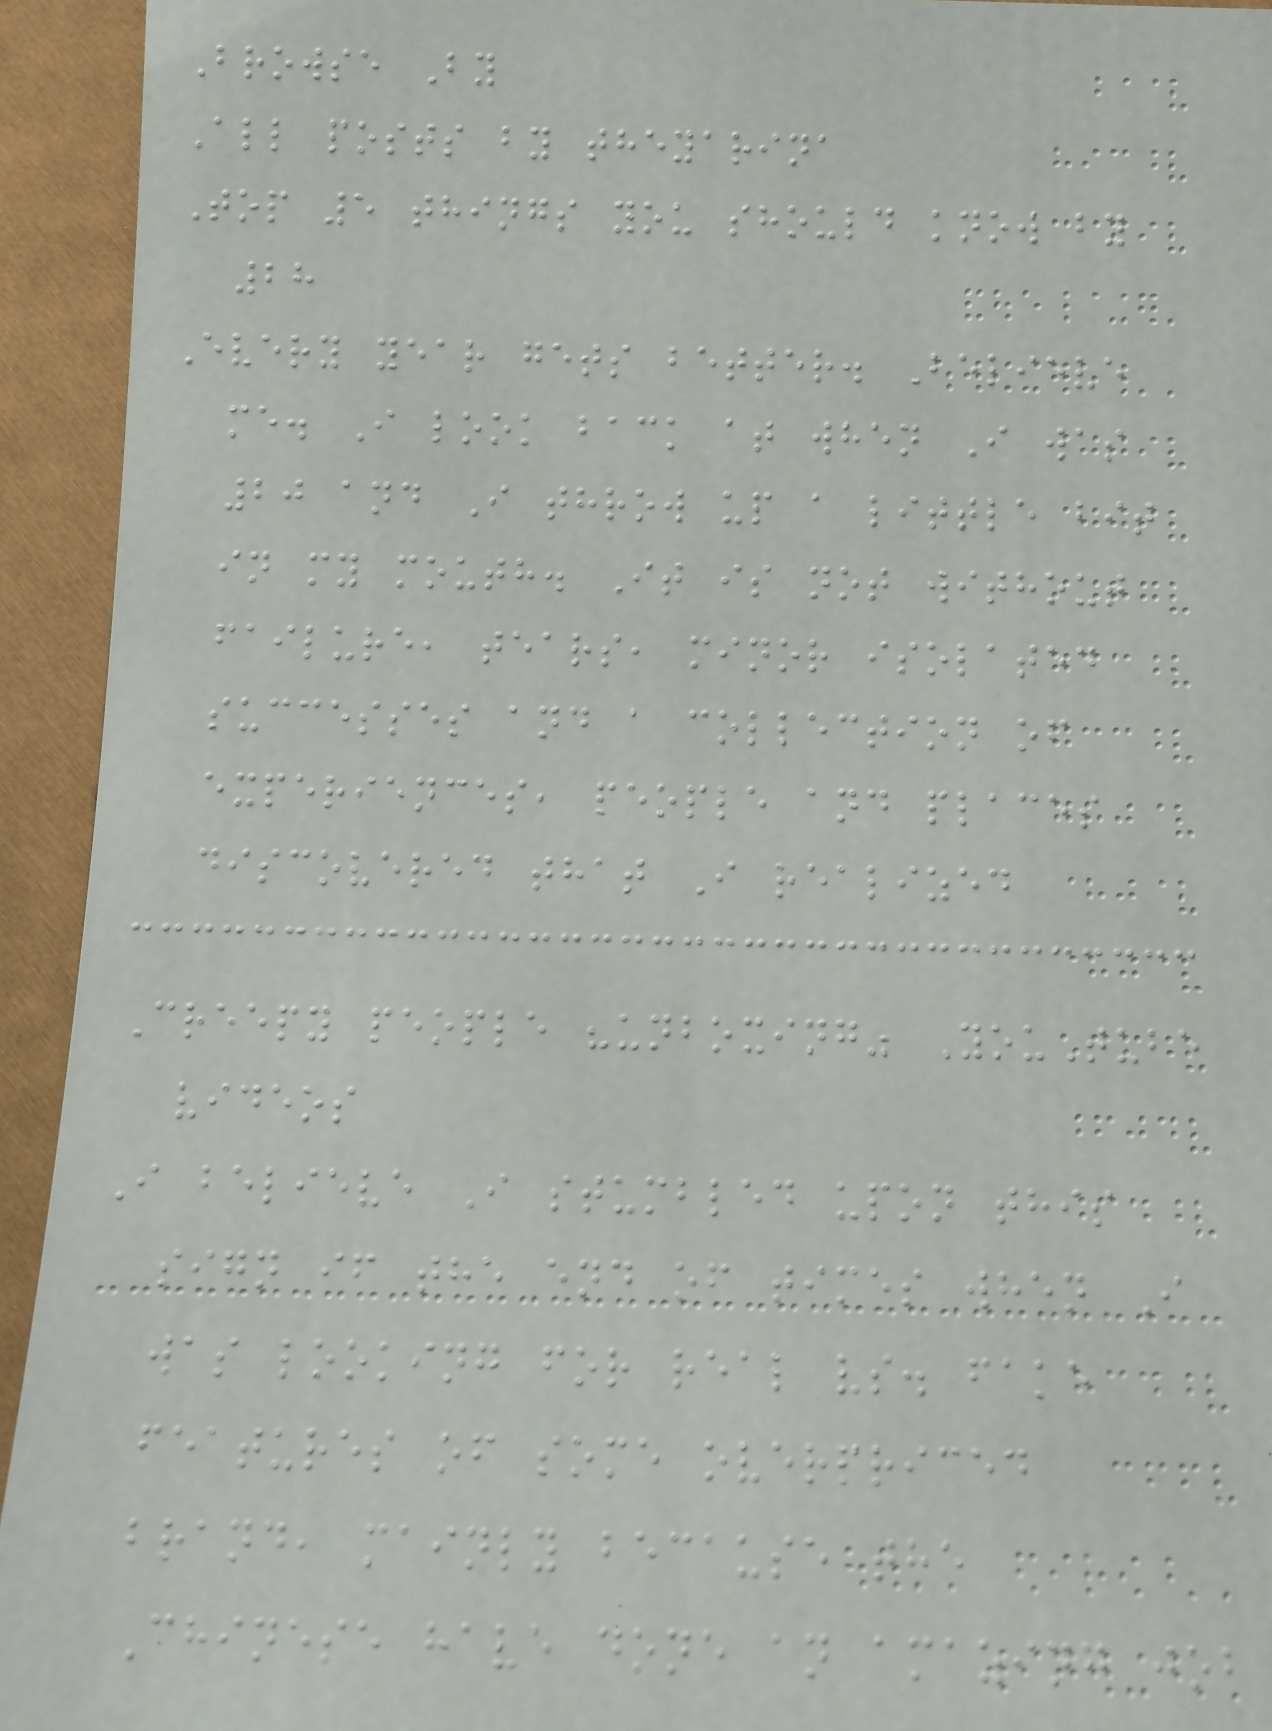Browse By
All posts by theyarina
Top 5 things you should know by
28
Every year gets better. Believe
me. I look back at when I was
20 and I throw up a little bit
in my mouth. It is not without
failure, tears, minor isolated
successes and a collection of
experiences, people and places
discovered that I realized
Creepy people "unboxing" YouTube
videos
I believe I stumbled upon this
sign if the end of times when I
was looking for real vs. fake
features of some overpriced
brand, mainly because the
Chinese have done an amazing job
